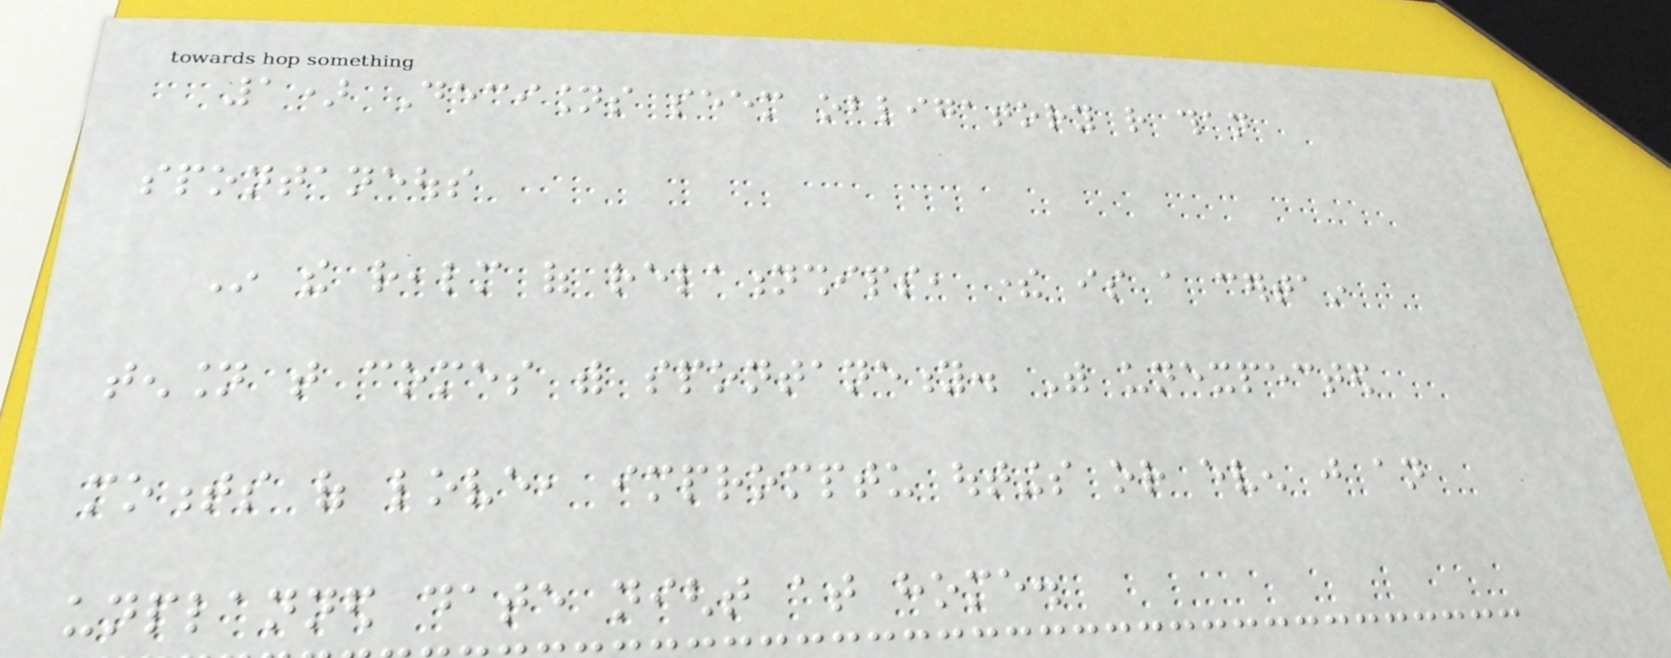1) Decisions seem obligatory rather than
spontaneous
In the realm of relationships, there is a certain
tension that comes with spontaneity. With unexpected
moments of love, impromptu outings or even just an
unplanned date night at home.
